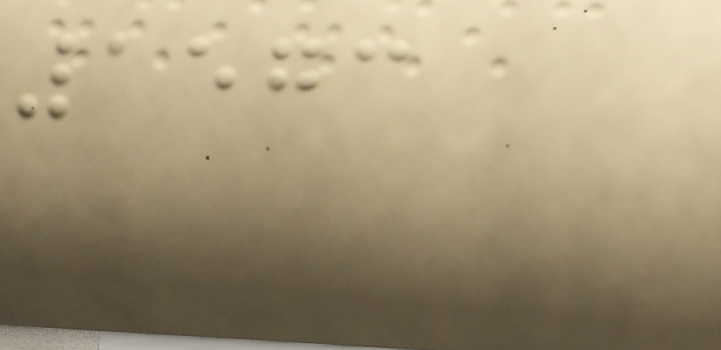1573
